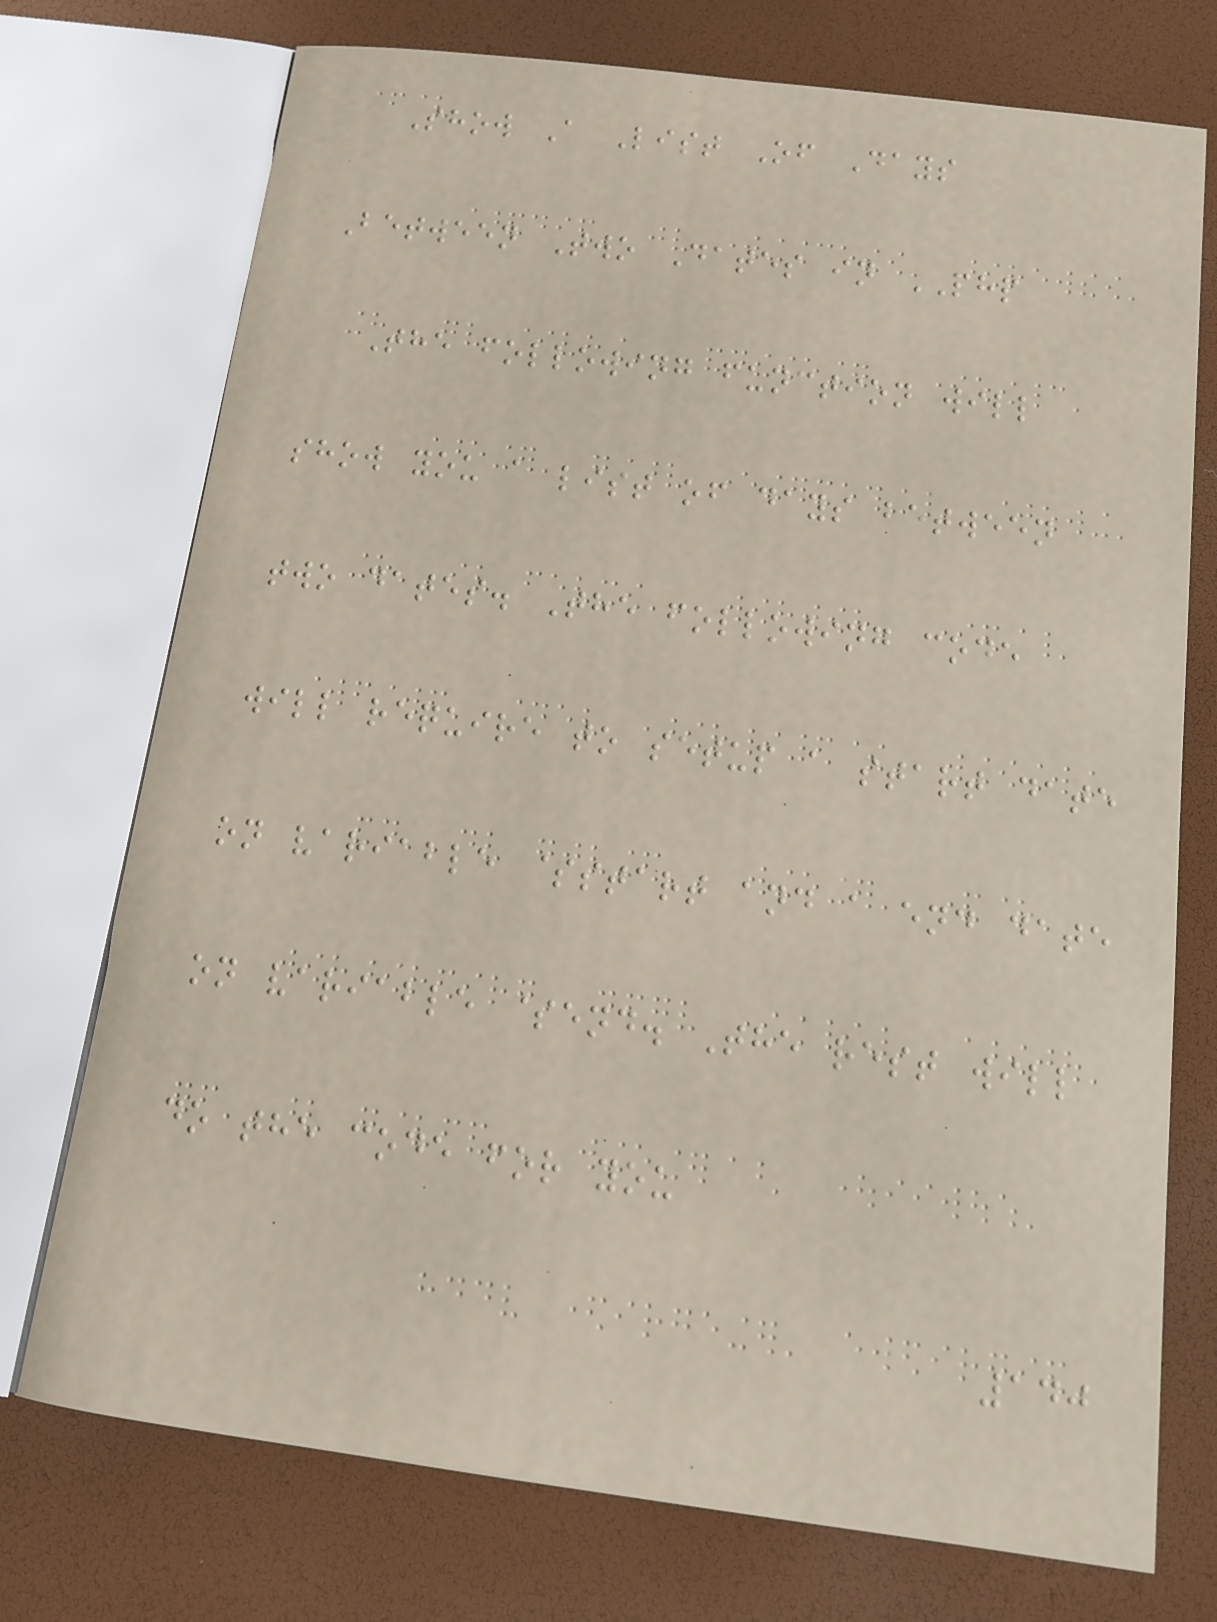Show A List Of Days
Between Two Dates in PHP
The following function will
show you a list of days between
two dates. The following code
will require to setup a start date
on variable $start and a end date
on variable $end. The rest will
do the code for you
140
